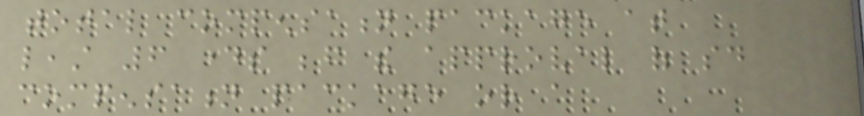total compensation package at
least 6 days before the approval of said
compensation package or a
